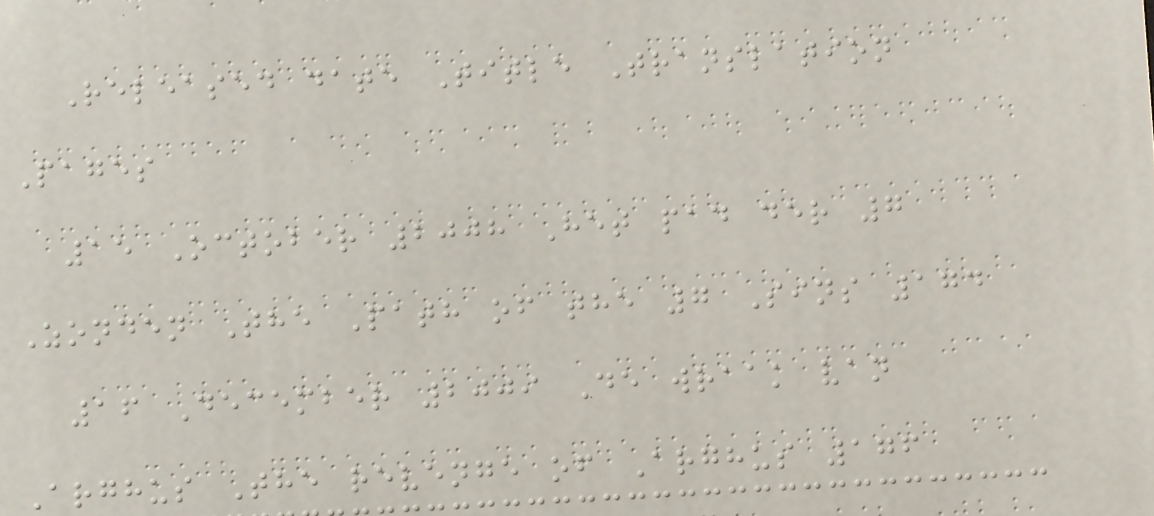Released date Title Translation
Pages
15 October 2008 Het pad der 7
Zonden The Path of the 7 Sins 174
16 December 2009 De wraak van
Arghus The revenge of Arghus 176
